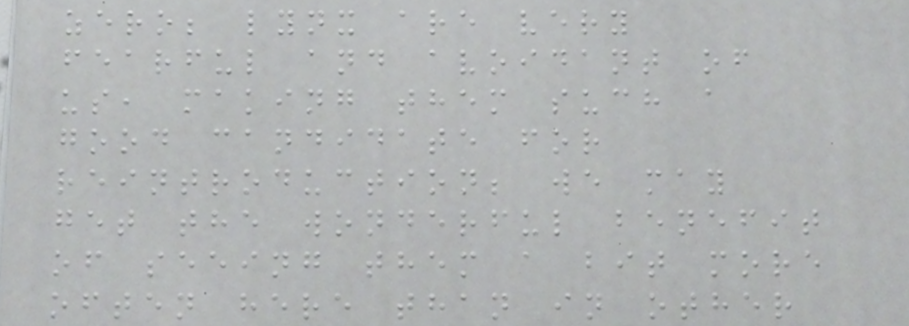zero; lynx are very
fearful and avoidant of
us, making them such a
good candidate for
reintroduction; we may
get the wonderful benefit
of seeing them a bit more
often here than in other
